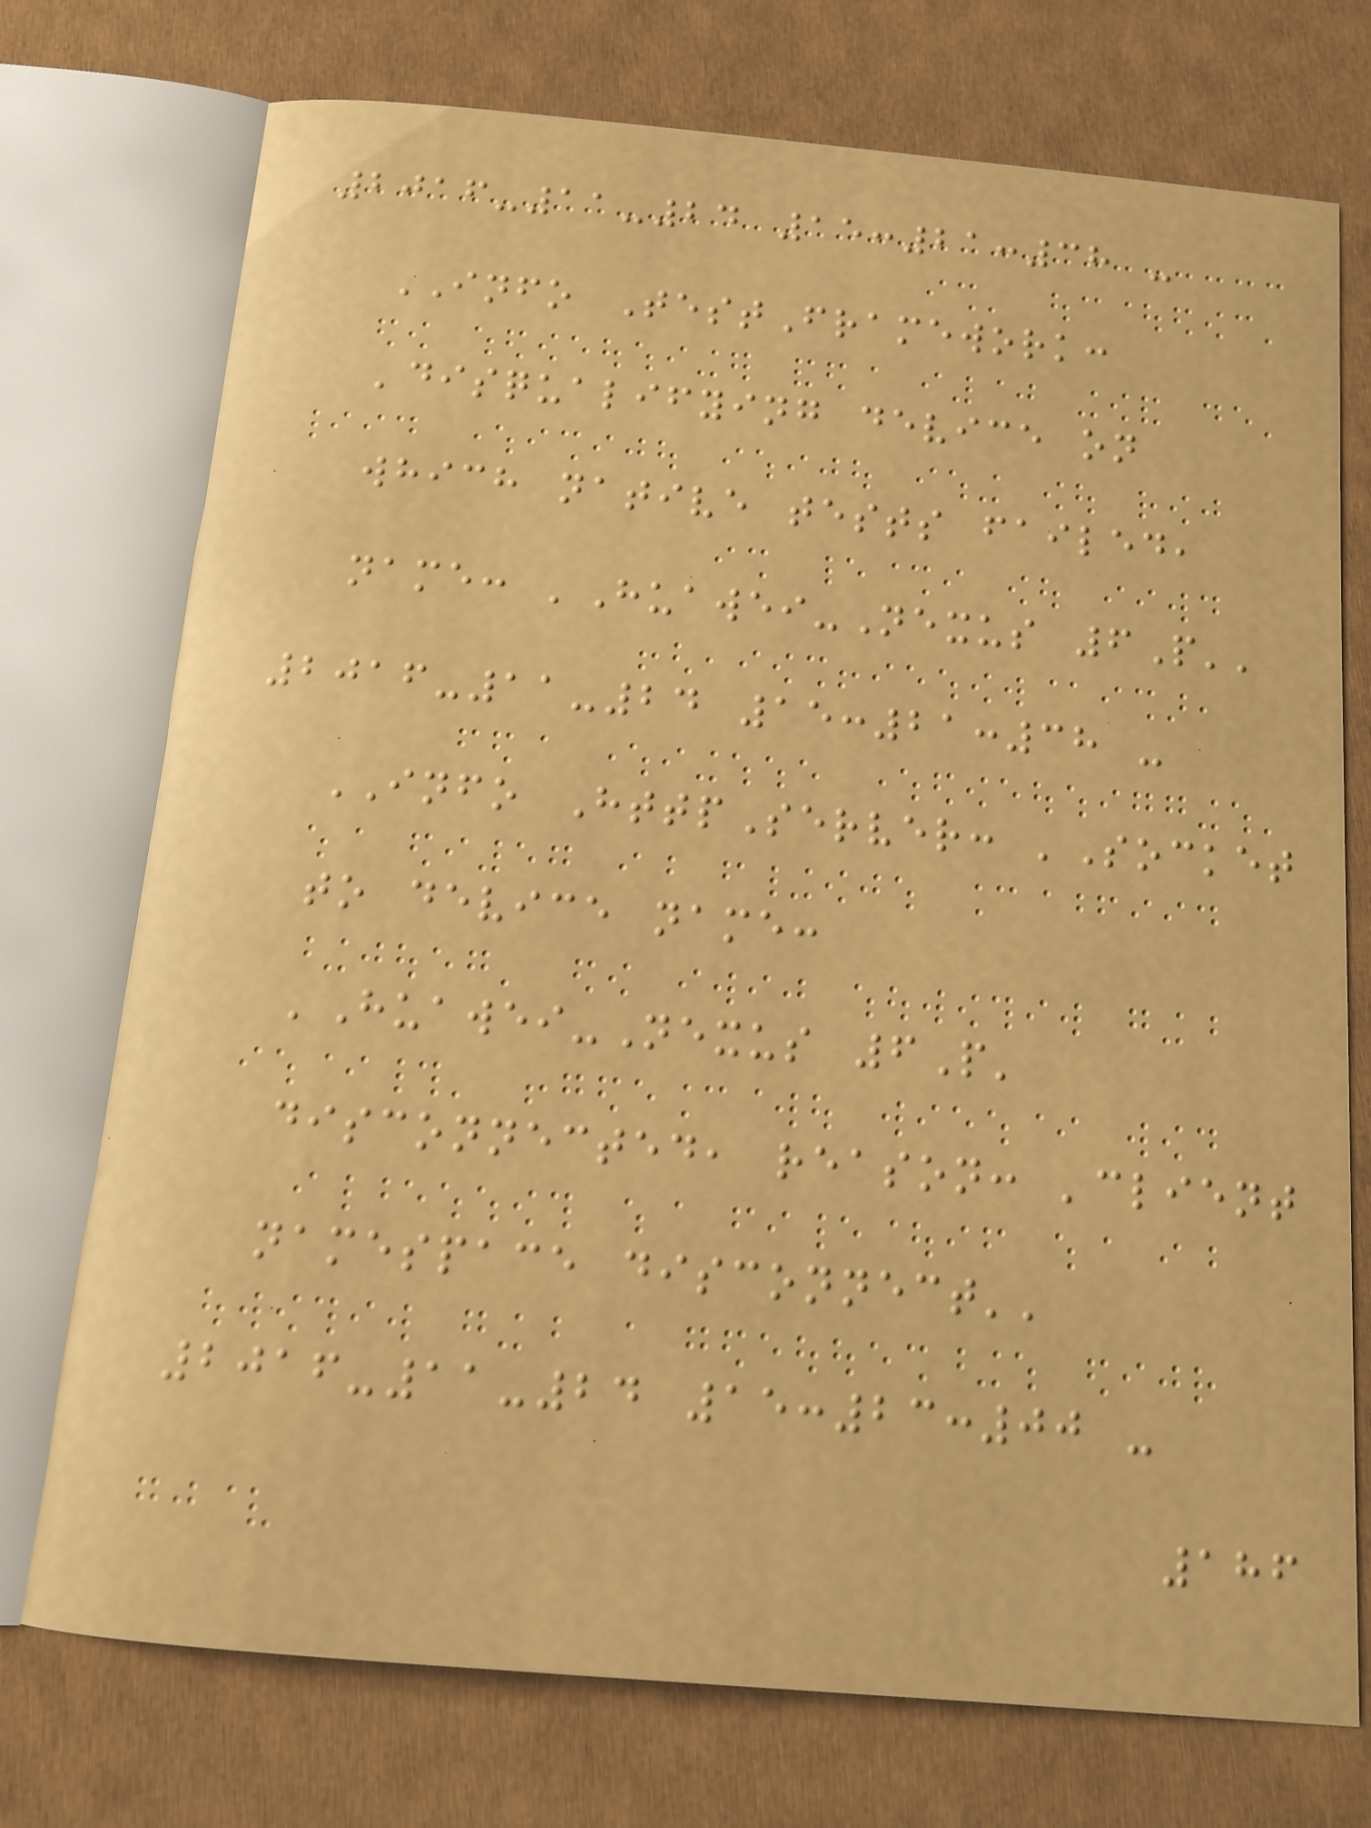2016-11-24 15:21:38 -
INFO TestFramework:
'disqualifying device on
which native tests failed,
name: 'Huawei-Nexus 6P''
2016-11-24 15:21:38 -
INFO HttpServer: 'Socket
to device name:
'Huawei-Nexus 6P'
disconnected, reason: 'client
namespace disconnect''
2016-11-24 15:23:00 -
186
